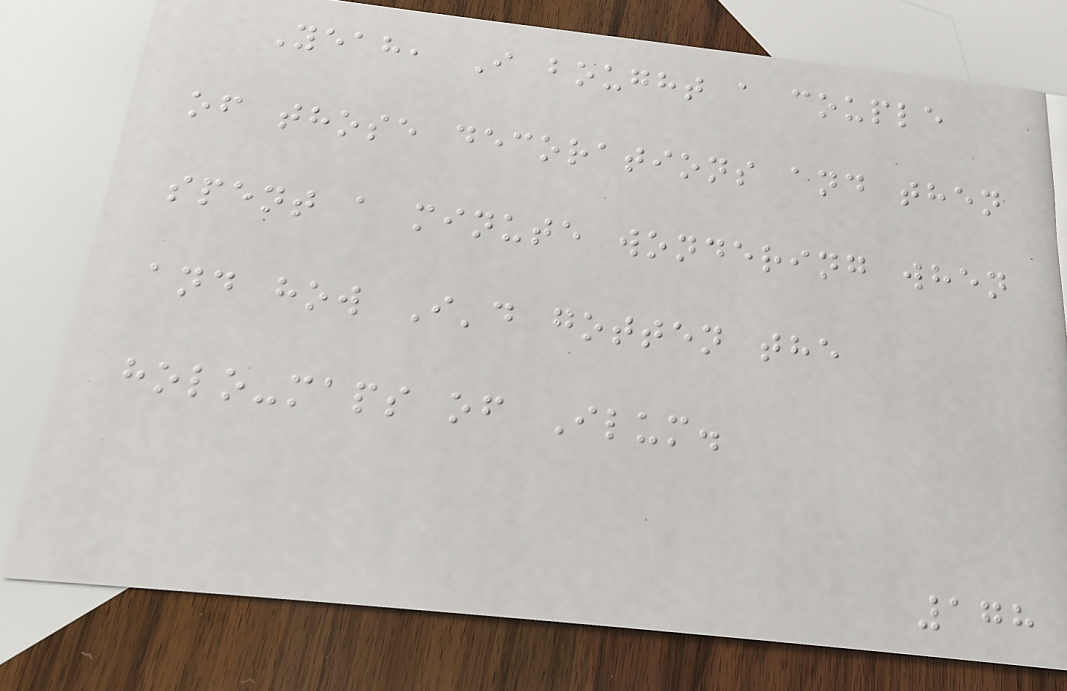Yeah, I bought a couple
of those decorations and then
spent a minute wondering when
and how I'd gotten the
holo-maps of Ilum.
178
